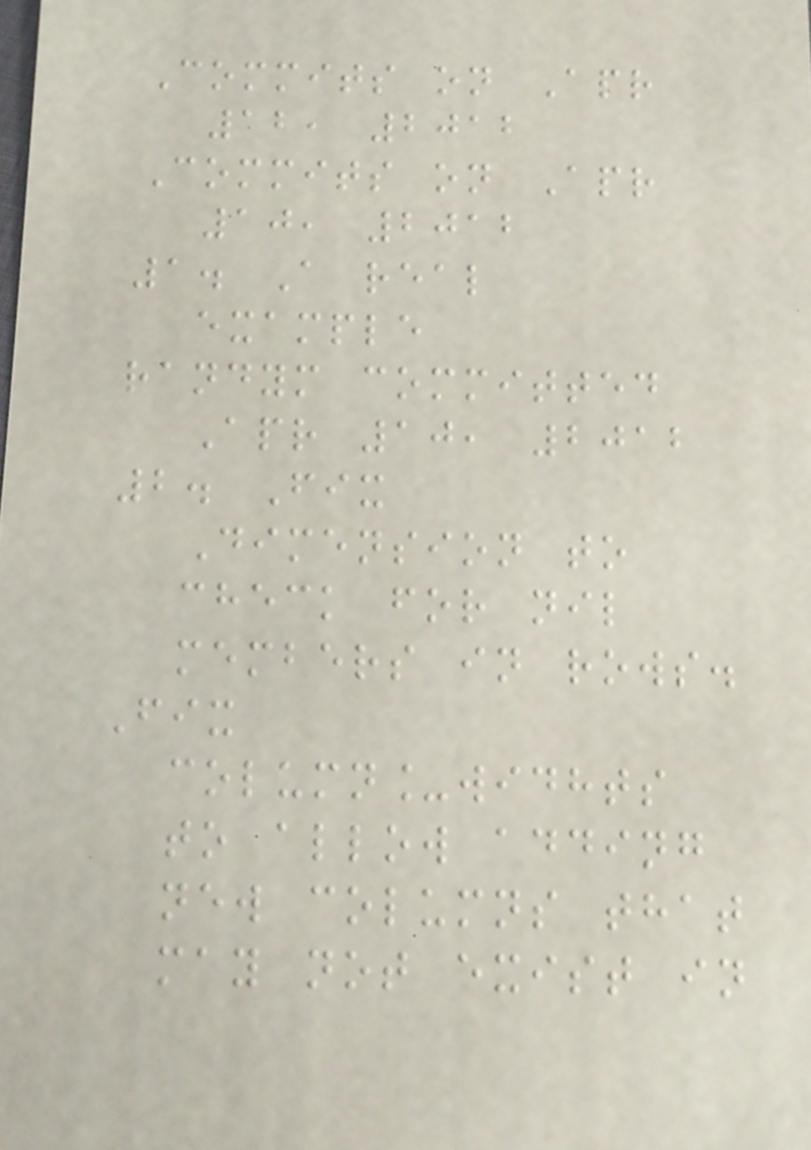Commits on Apr
12, 2012
Commits on Apr
10, 2012
1. A real
example
randym committed
Apr 10, 2012
2. Fix
Dimension to
check for nil
members in rows.
Fix
column_widhts
to allow adding
new columns that
may not exist in
